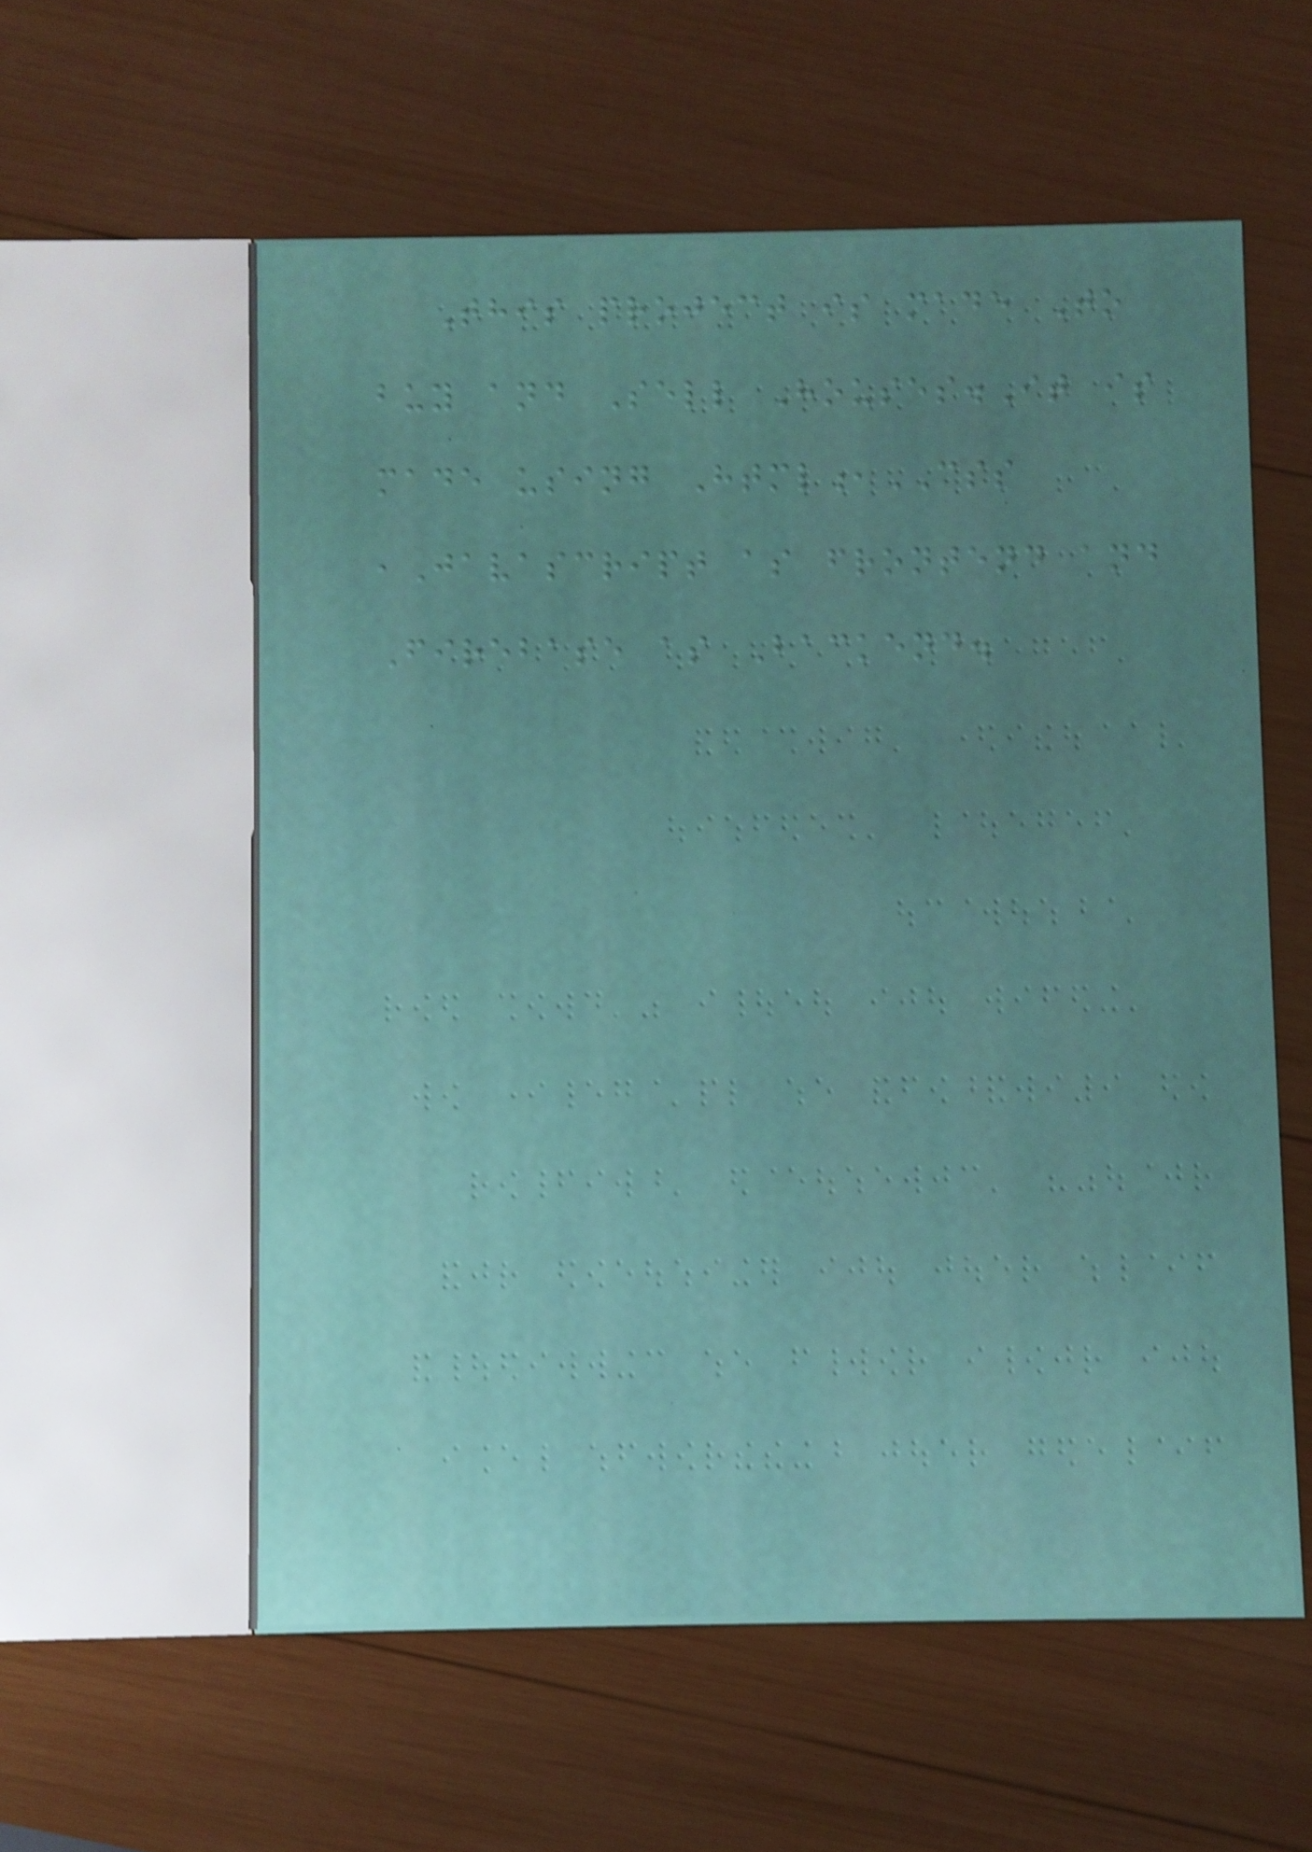This project is made To
buy and Sell Houses.It is
made using Html,CSS
,Javascript as frontend and
Firebase as Backend.
